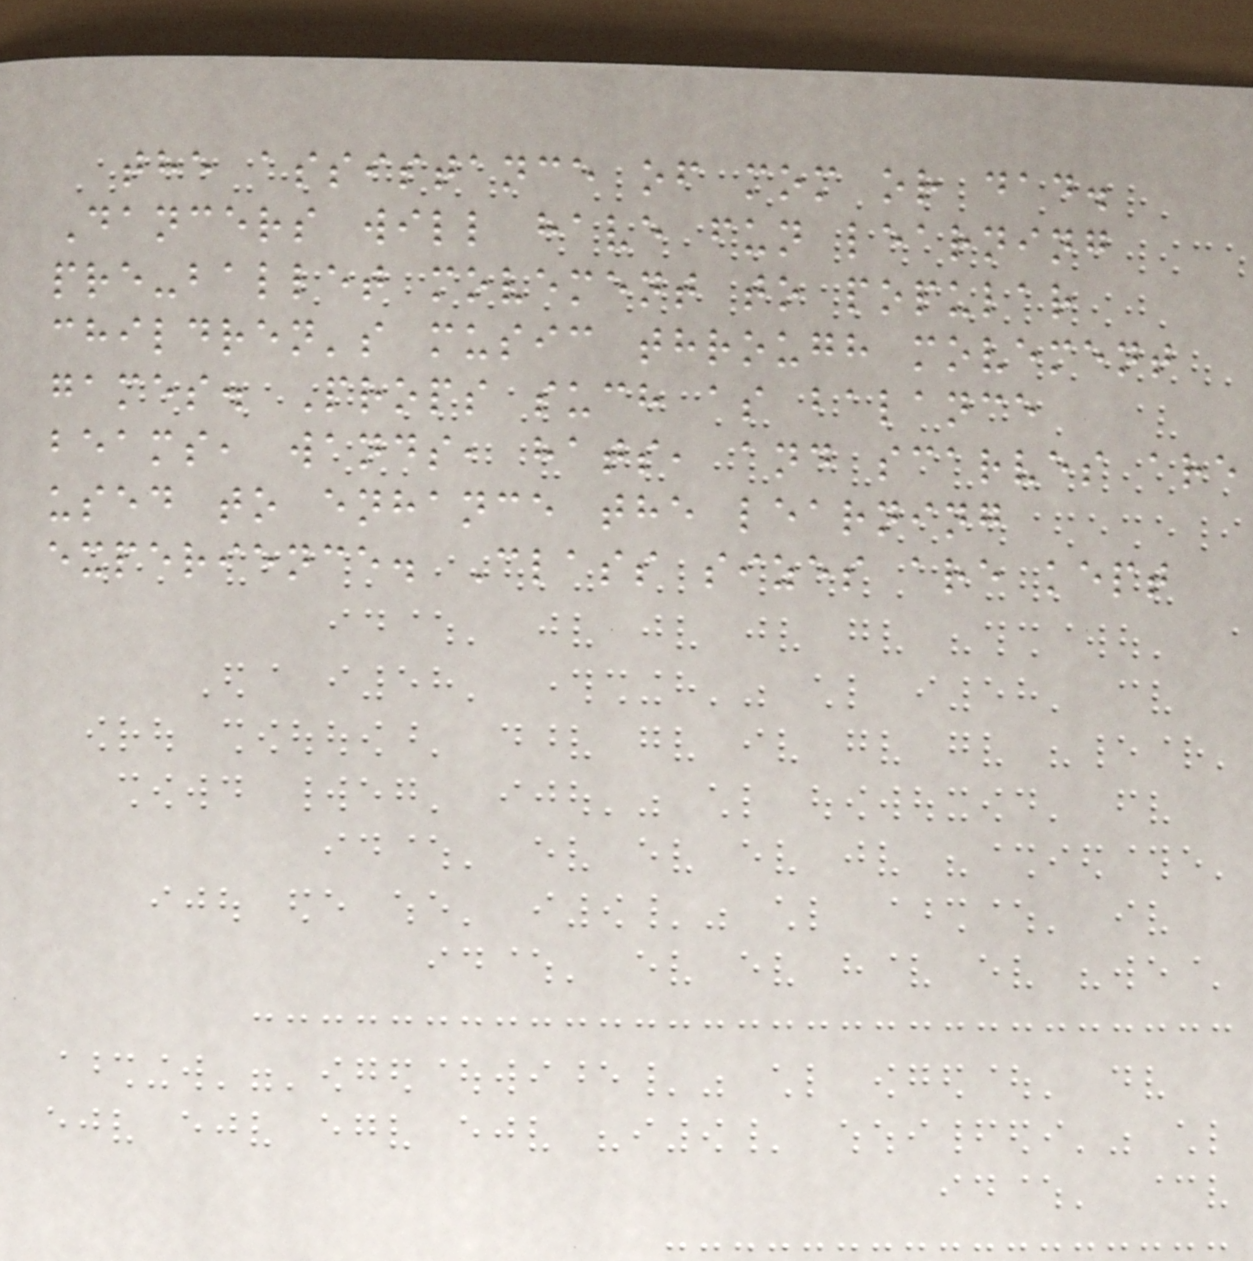the assistance of mom or dad.
Dancers will have fun learning
pre-ballet movement to popular
children's music through movement
games. Props such as balance
beams, wands, hats, and scarves are
used to enhance the learning
experience. Class sizes are kept
